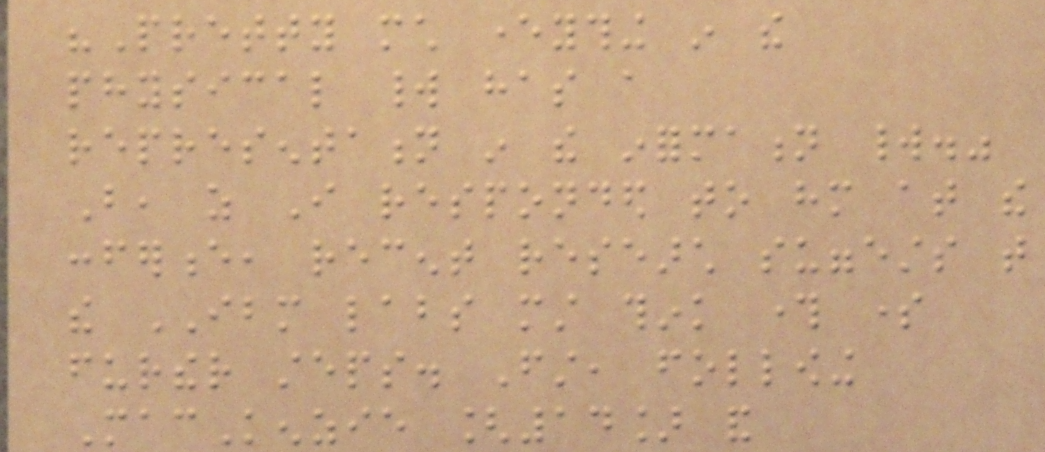"Pretty much everything in the
physical world has a
representation in the information world."
But, as I responded to him at the
conference, recent research suggests that
the IBM labs must think through some
further steps. First, following
MacKenzie [14] and
